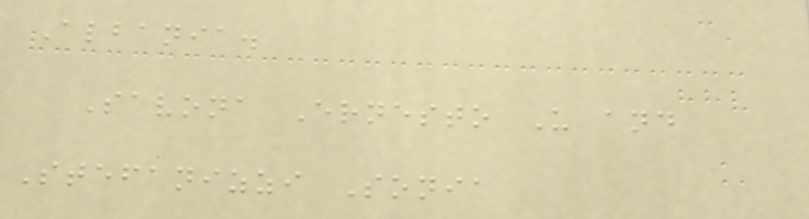Albania.
Savona Ernesto U and
Stefanizzi Sonia
